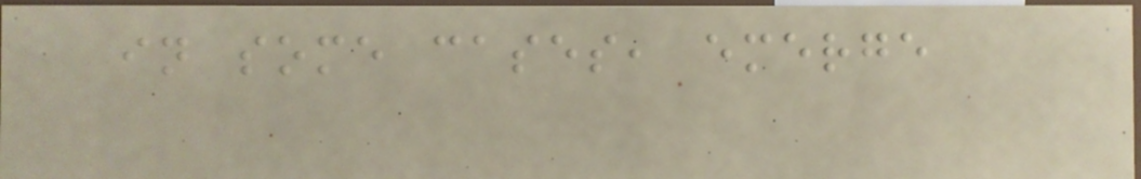in some cases, emerge
